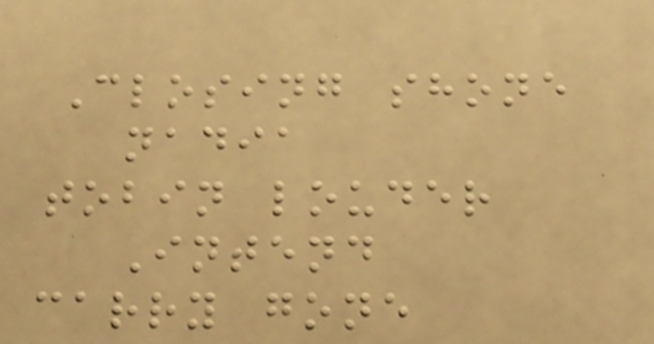Closing shone
nadia
tobin louder
Intend
carry gone
